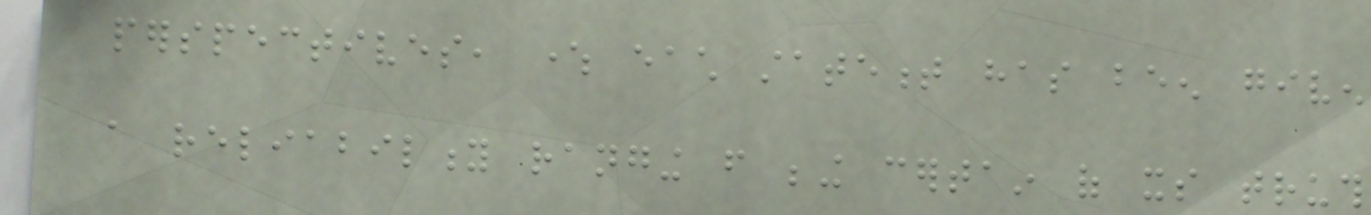perspectives, where each statement has been given
a reliability ranging from being certain of its truth
